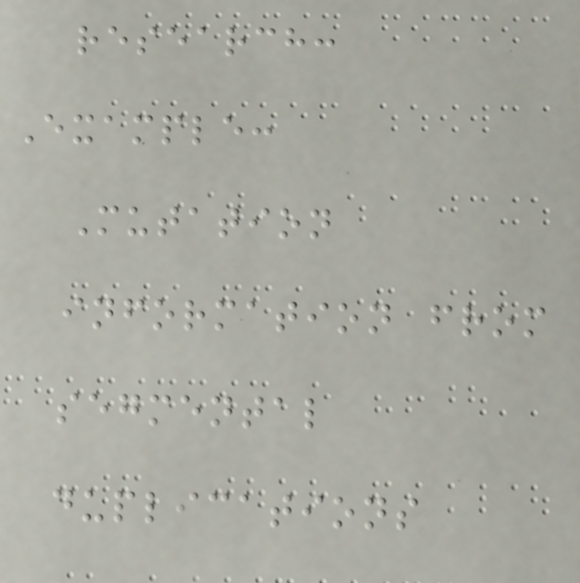research:
Example:
Mutation
information from
segmental
duplications
